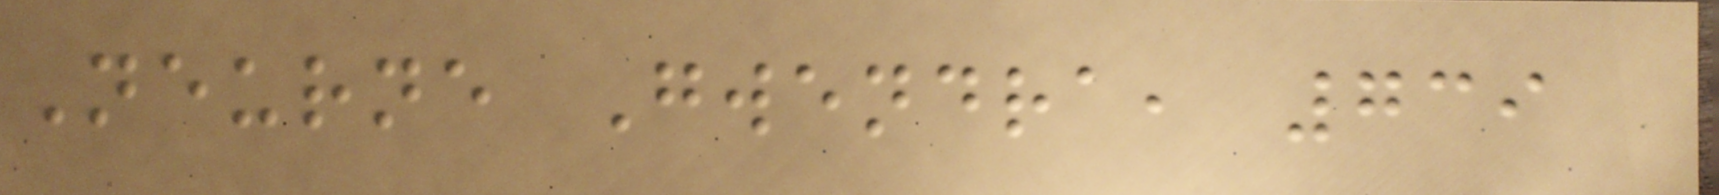Neurne Gwendra, 739
